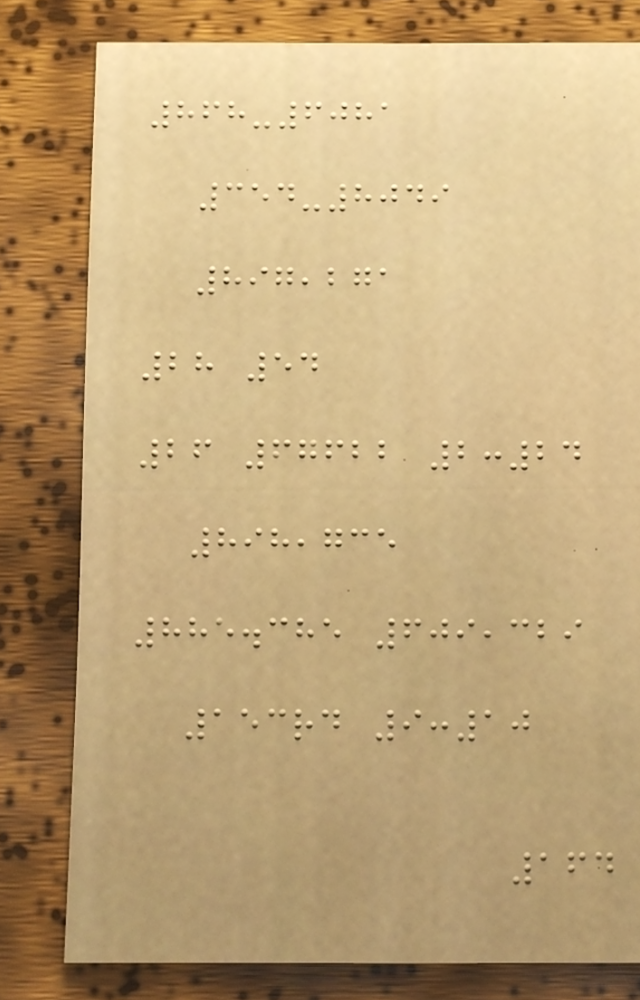868-6081
354-8049
897,271
28 54
26 67622 2:24
898,735
885.385 609,329
153rd 9:10
164
